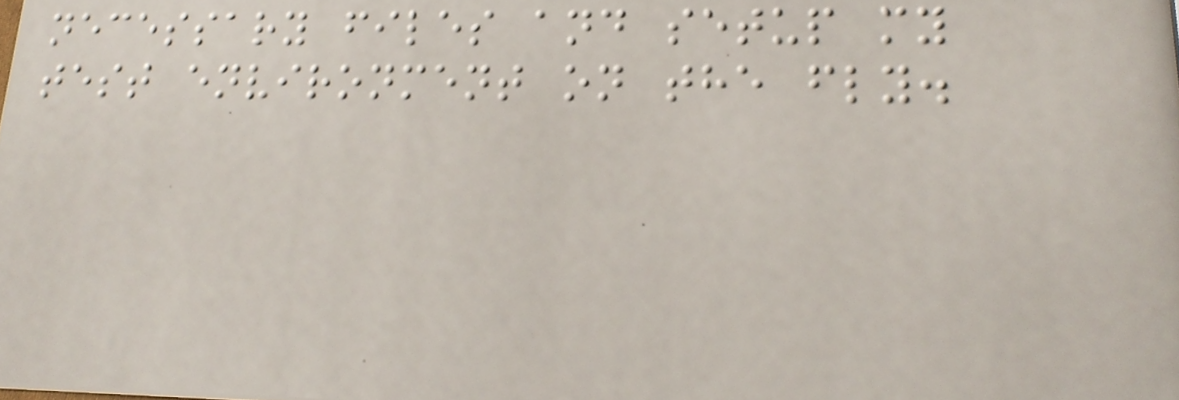necessary files and setup my
test environment on the fly.
